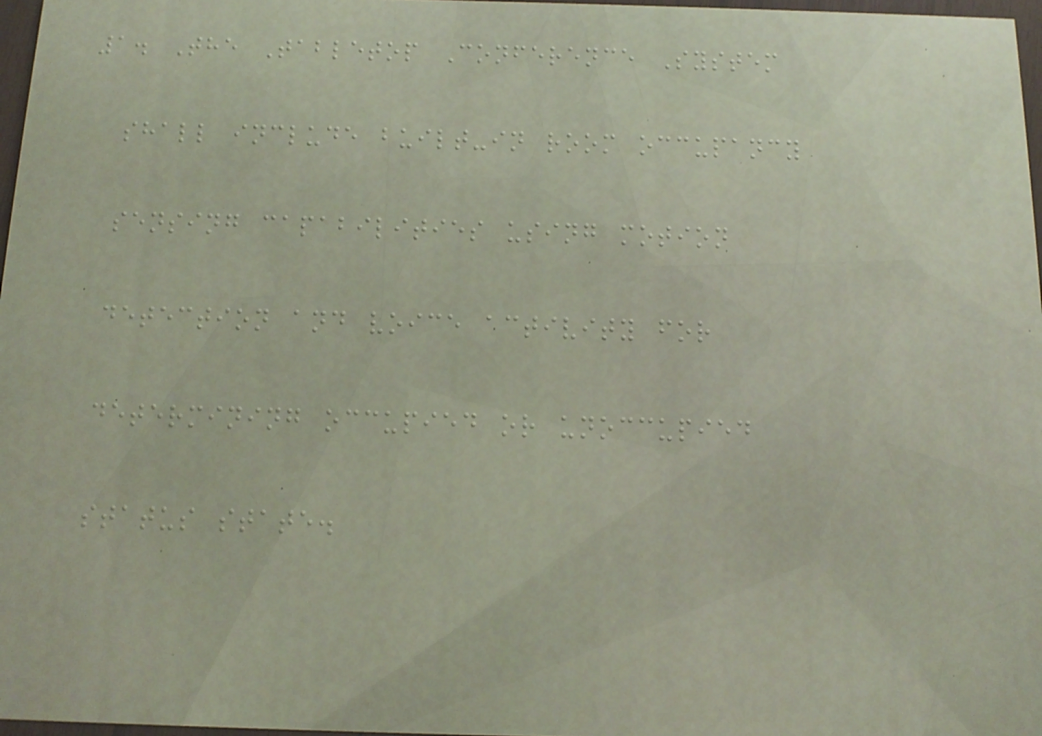1. The Tabletop Conference System
shall include built-in room occupancy
sensing capabilities using motion
detection and voice activity for
determining occupied or unoccupied
status state.
